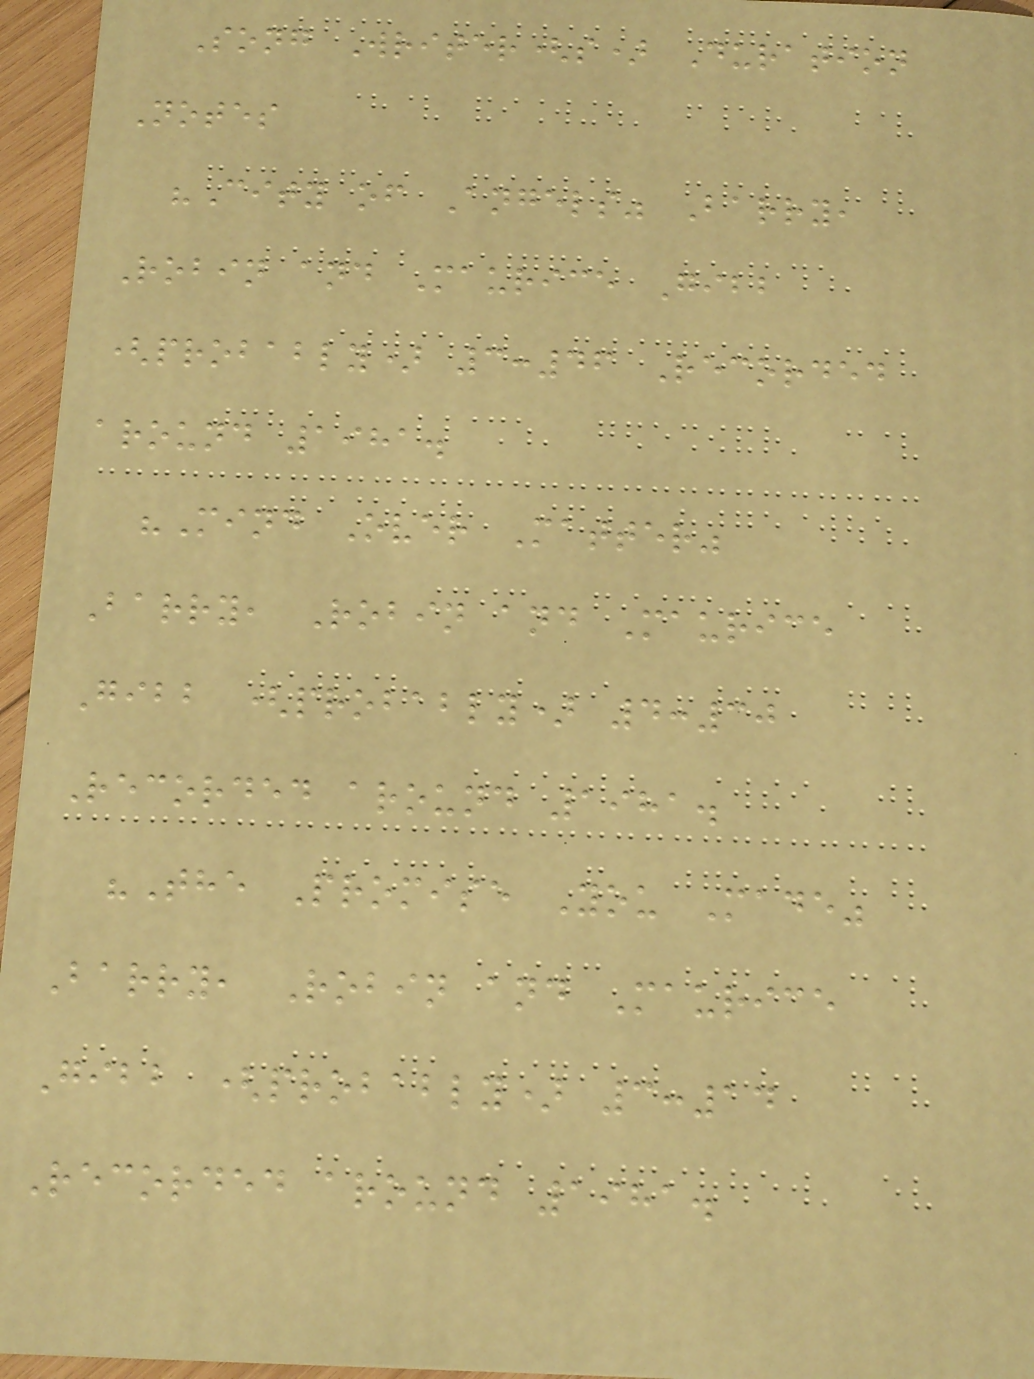Song Writer(s) Duration
Notes
"City of Angels" Barry,
Robin and Maurice Gibb
(probably) 3:46 Recorded
around 1981.
"Mind Over Matter"
Barry, Robin and Maurice
Gibb (probably) 4:30
Recorded around 1981.
"The Promise You Made"
Barry, Robin and Maurice
Gibb (probably) 3:14
Recorded around 1981.
